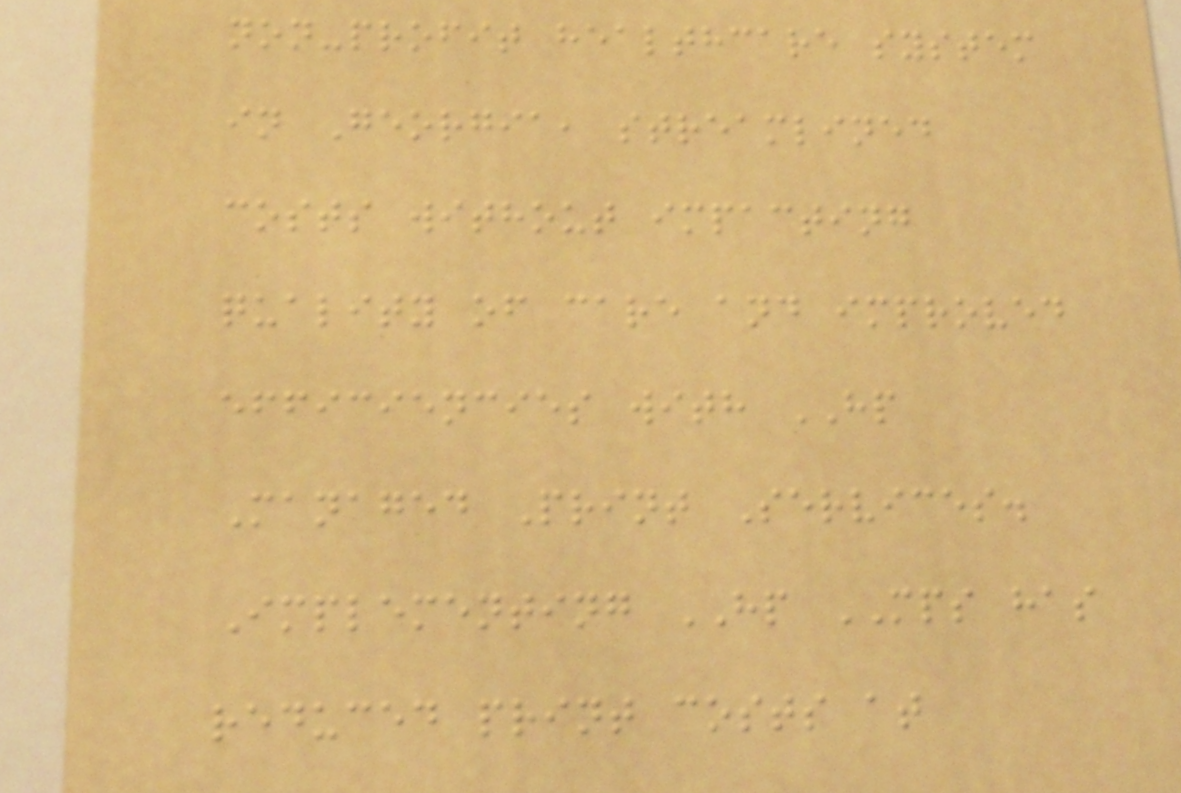non-profit healthcare system
in Georgia, streamlined
costs without impacting
quality of care and improved
efficiencies with HP
Managed Print Services.
Implementing HP MPS has
reduced print costs at
